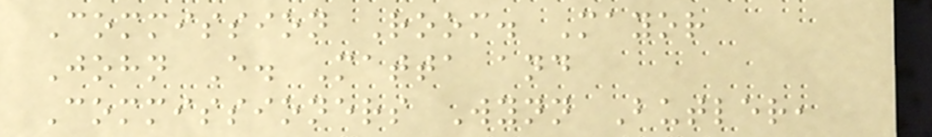Commission Room. Mayor
John E. Matta and
Commissioners Wynn Butler,
